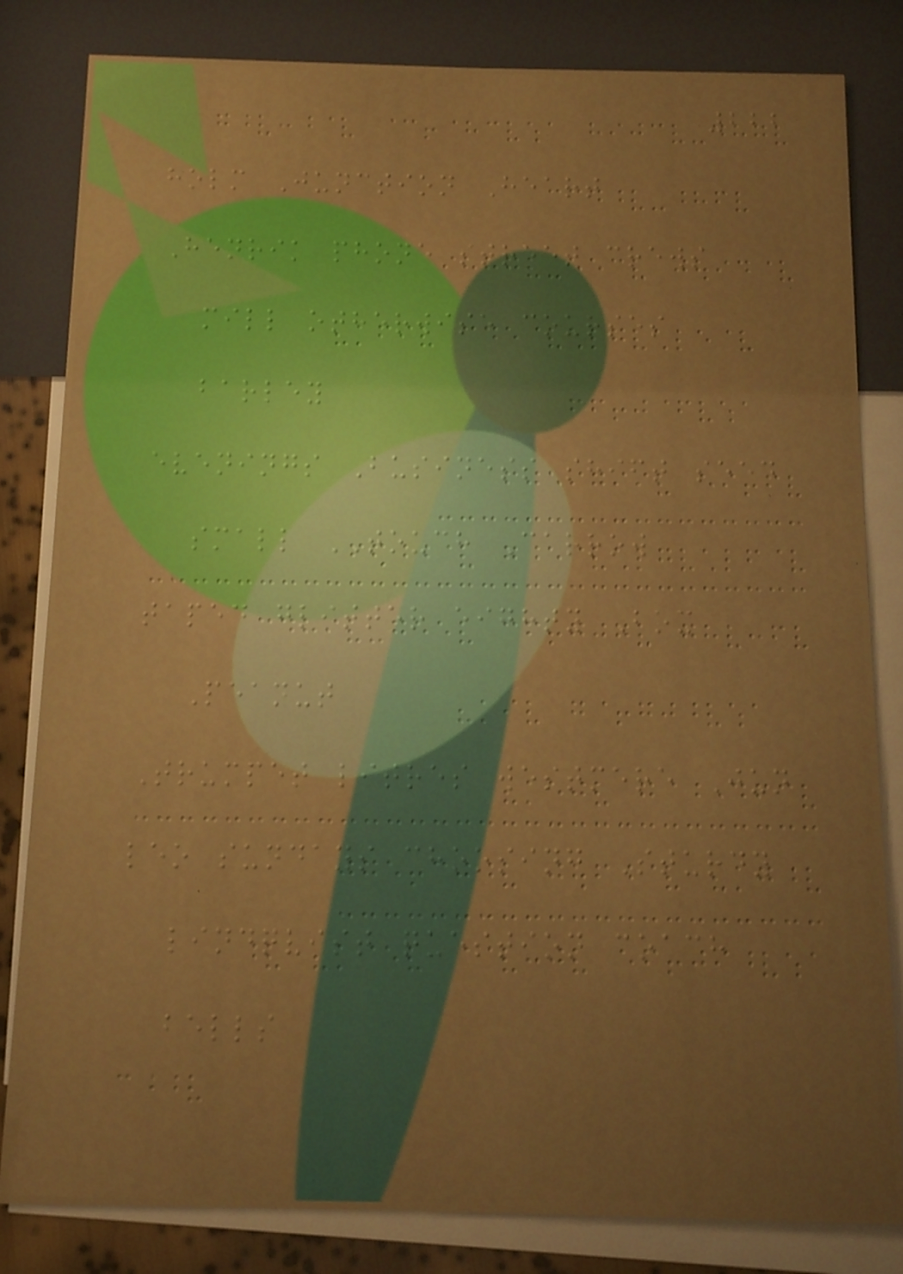222
holm Junction Heart
Henrik phone street crews
mill otherwise courses
barley
evenings Business shift seed
small TOUCH Carrow
taped glitter eighty Box
Peanut
Trumpet litres westmere Jun
leo sundays choosing Sturdy
lindqvist question coach
bells
